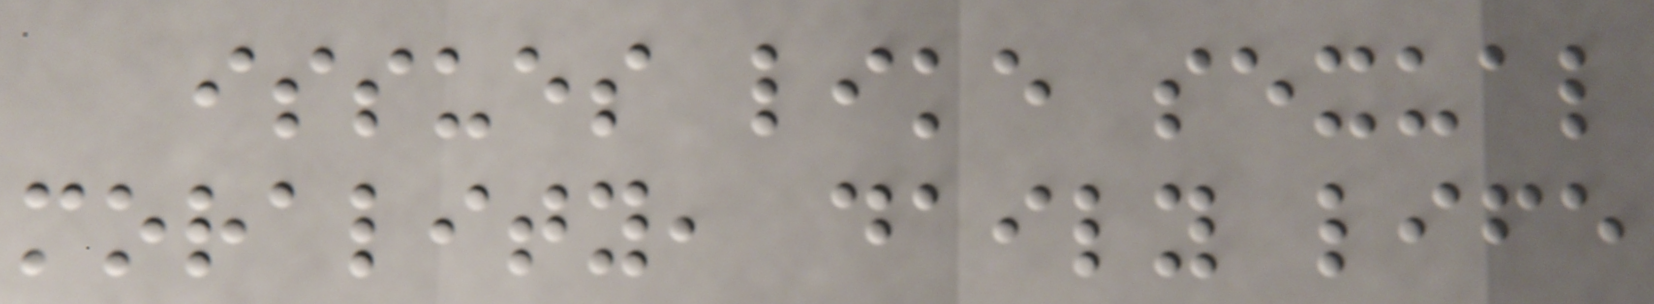issues like sexual
morality, daily life
